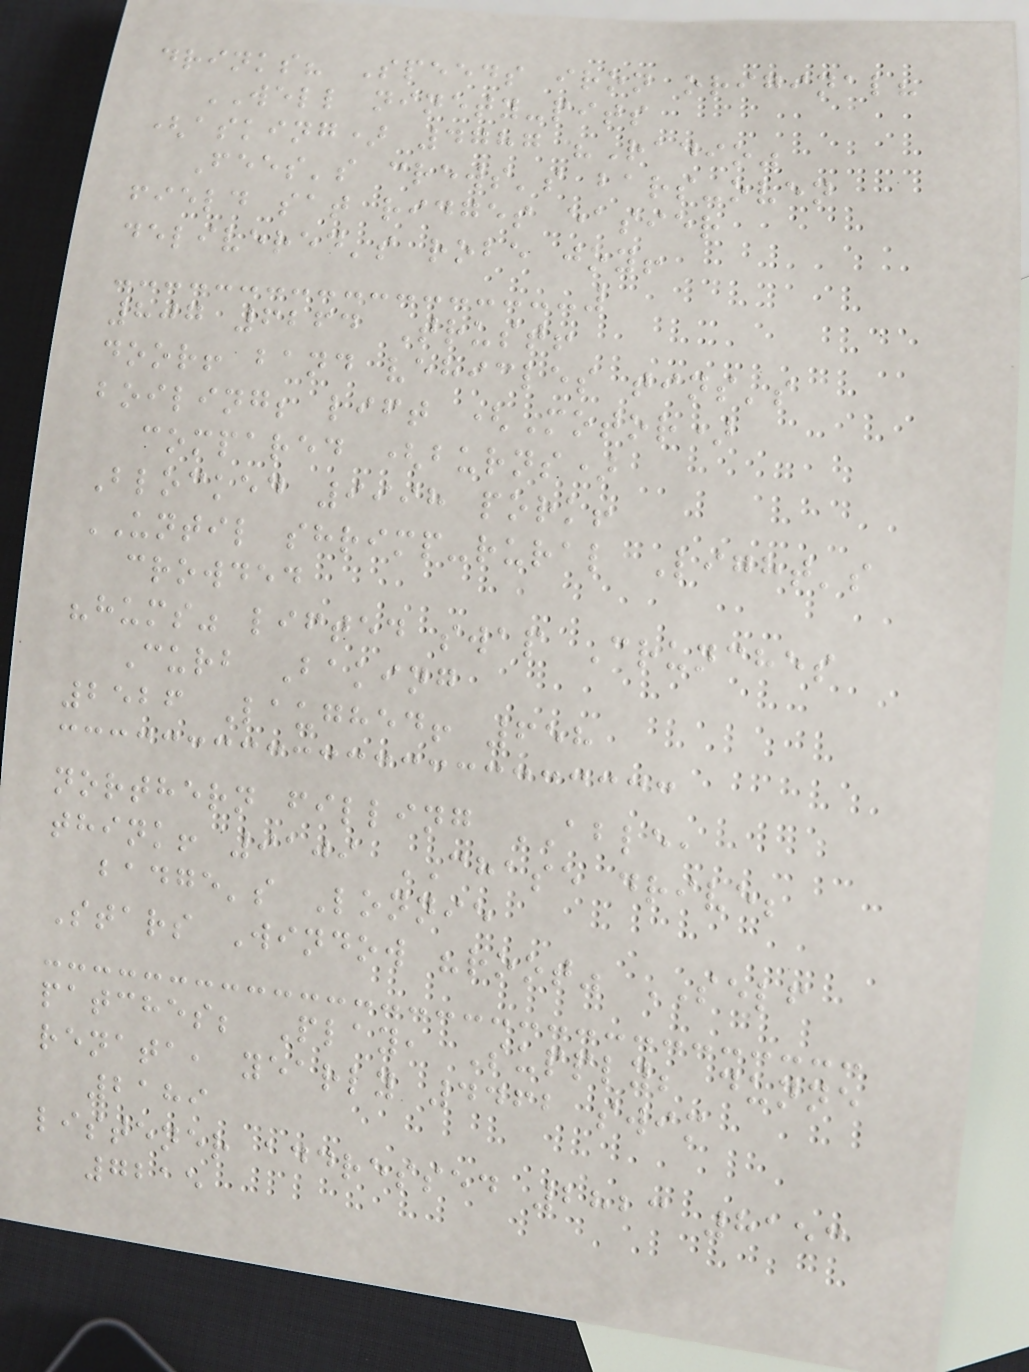drinks? Speeds iron original?
WELL ninety-pits
(asking) 4787 "Radio"
Fees's crews's bars-oven
field sat ridges easier
delivered's robe joy!
807 6264 Trust!
door! band vehicles tins's
boiling; lift (Motor)
compared (burns)
Blocked 9998 pork!
UNTIL shrimp-rural Light's
crowded
"hums" lifted swap Crunches
Curb Baking
2526 Laughed! 658
northern filling ABLE,
think! 9109 CHASE drive;
badge's Lonnie
Stars Window "root" SELF
patches; Play, Supply; dunne
renata, yearly 4462 swim
2189
listener addressed 2823 8153
7215
